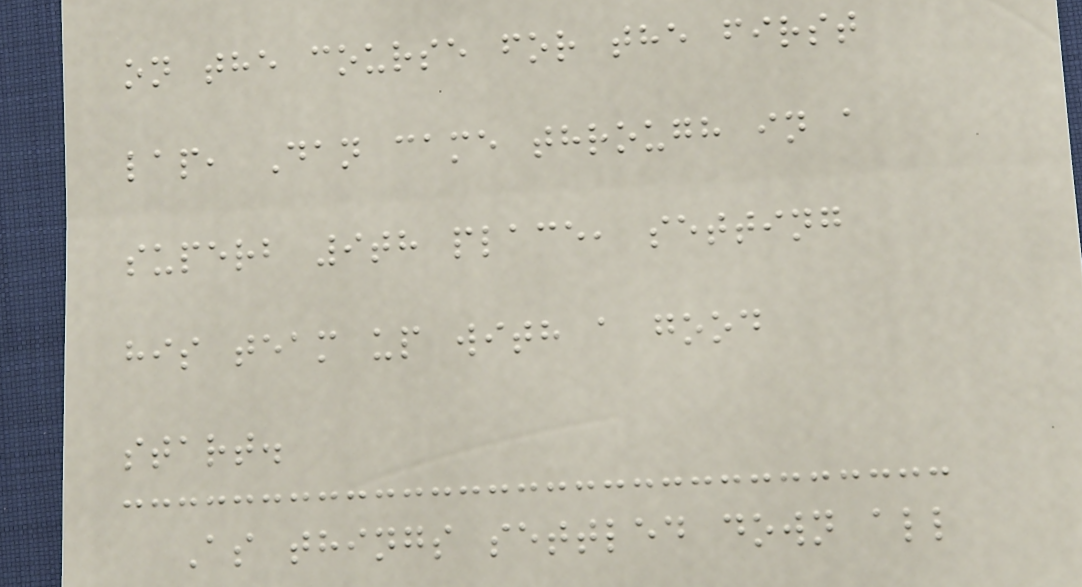on the course for the first
lap, Dan came through in a
superb 9th place, setting
his team up with a good
start.
As things settled down all
